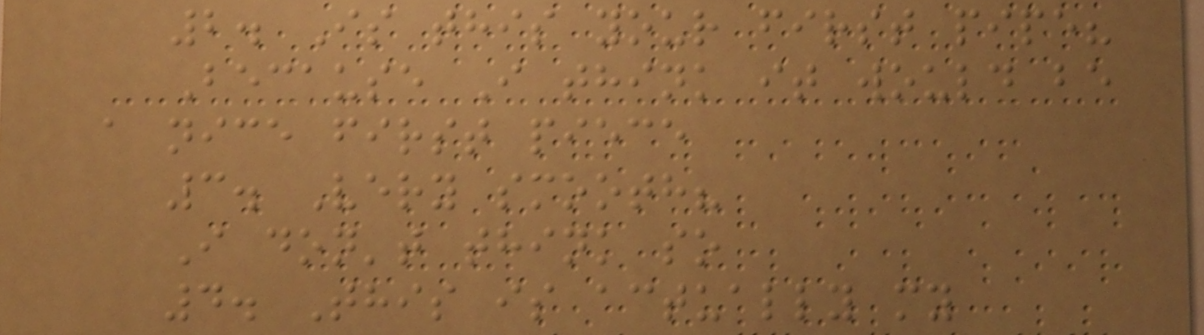2. Is this your first pipe?
Because I think it would be
a nice first piece
3. Very smooth?
I don't think so
4. This is actually my
